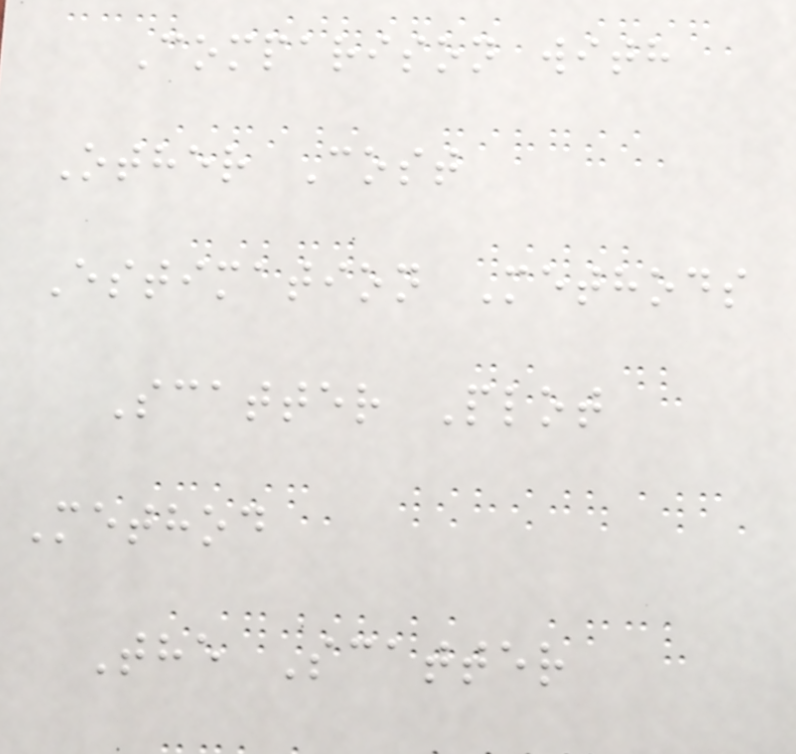Comparison with
Other Cost
Estimation Methods
Scatter Plot
Method
The Scatter
